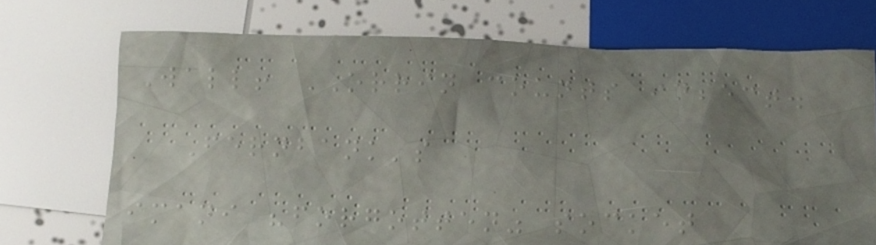Wall! ORRIN counts insect.
Fernbank's
imani "forgotten" socket
